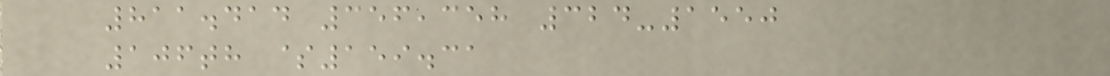811.414 356,358 324-1550
106th $159.31
